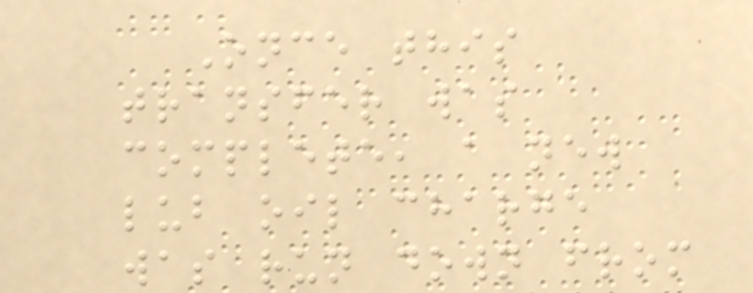Once this
transfer was
complete, a new
lub oil charge
was run down from
